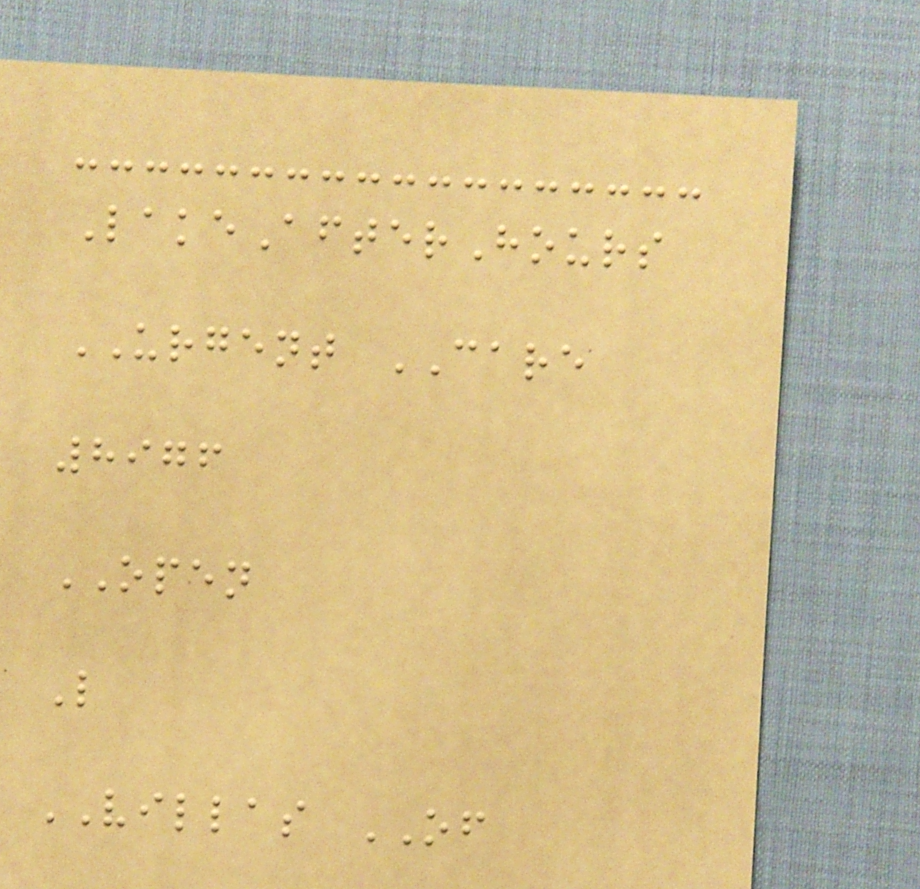LakeAfterHours
URGENT CARE
8976
OPEN
L
VILLAS OF
